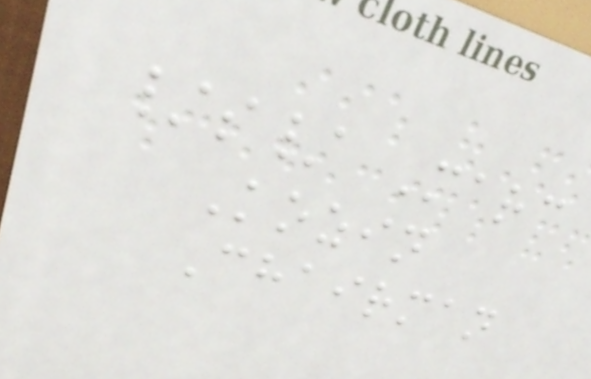/s/ Marc
Kozin
Chairman
